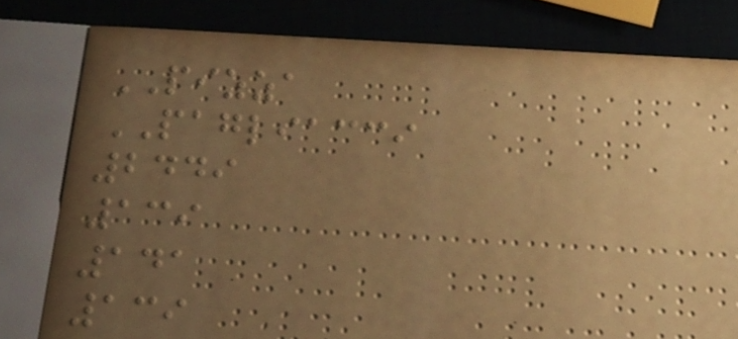PIZZA
PAGLIACCI
2449
139
141
139
